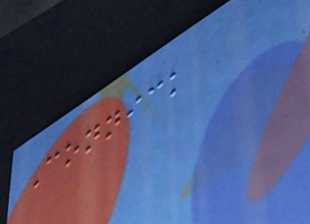Connick
